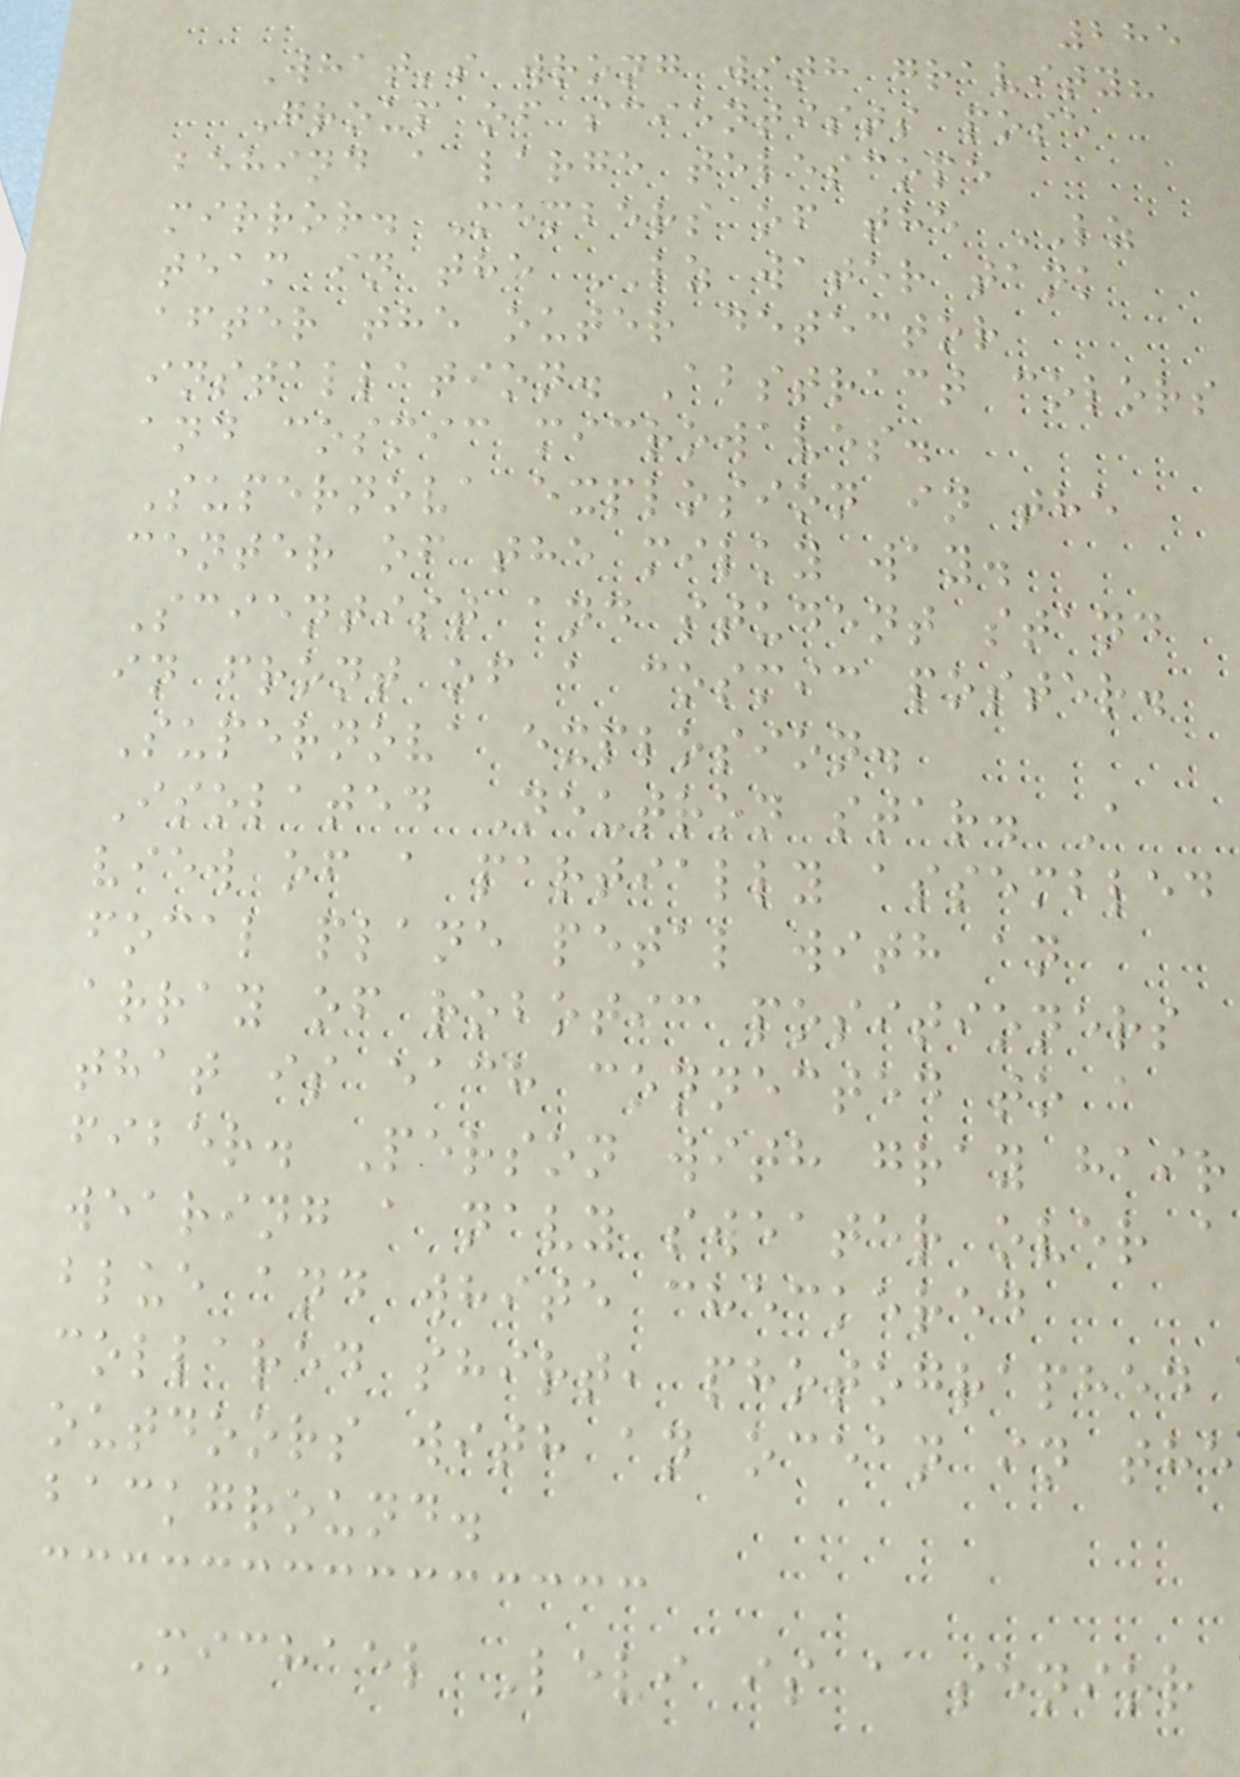285
What's wrong with gravity?
Group of scientists pose
behind a large telescope
mirror. Members of the LZ
team in the LZ water tank
after the outer detector
installation. Abstract colors
and cosmic microwaves.
Supernova explosion in the
center of the milky way.
Scientist and student stand
in front of a cosmic poster.
Supernova explosion.
Isolated Neutron star. A
view of a partially assembled
focal plane petal with an
array of robotic positioners
that is each connected to a
fiber. Person with gray hair
wearing a navy sweater over a
blue and white checkered
collared shirt, photographed
outdoors with an ocean in the
background.
Michael Levi is a senior
